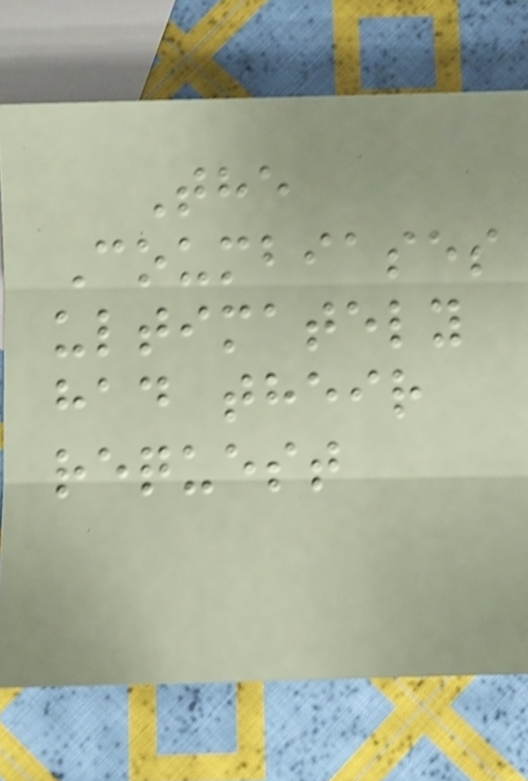The
Coumbiases
ultimately
had their
request
